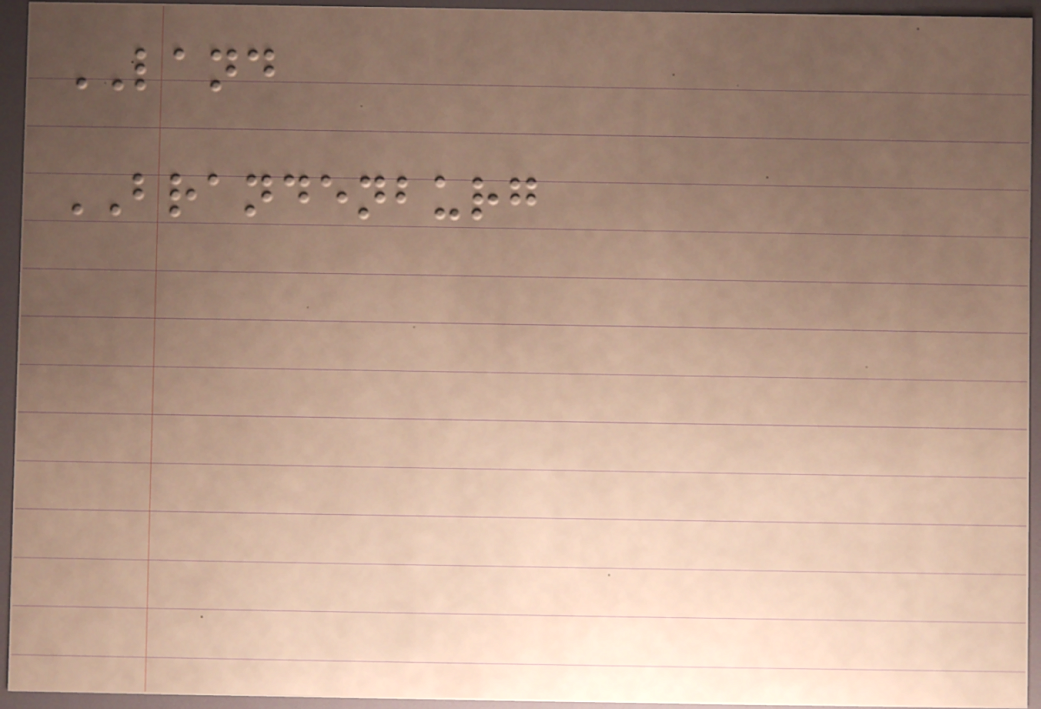LAND
BRANDENBURG
